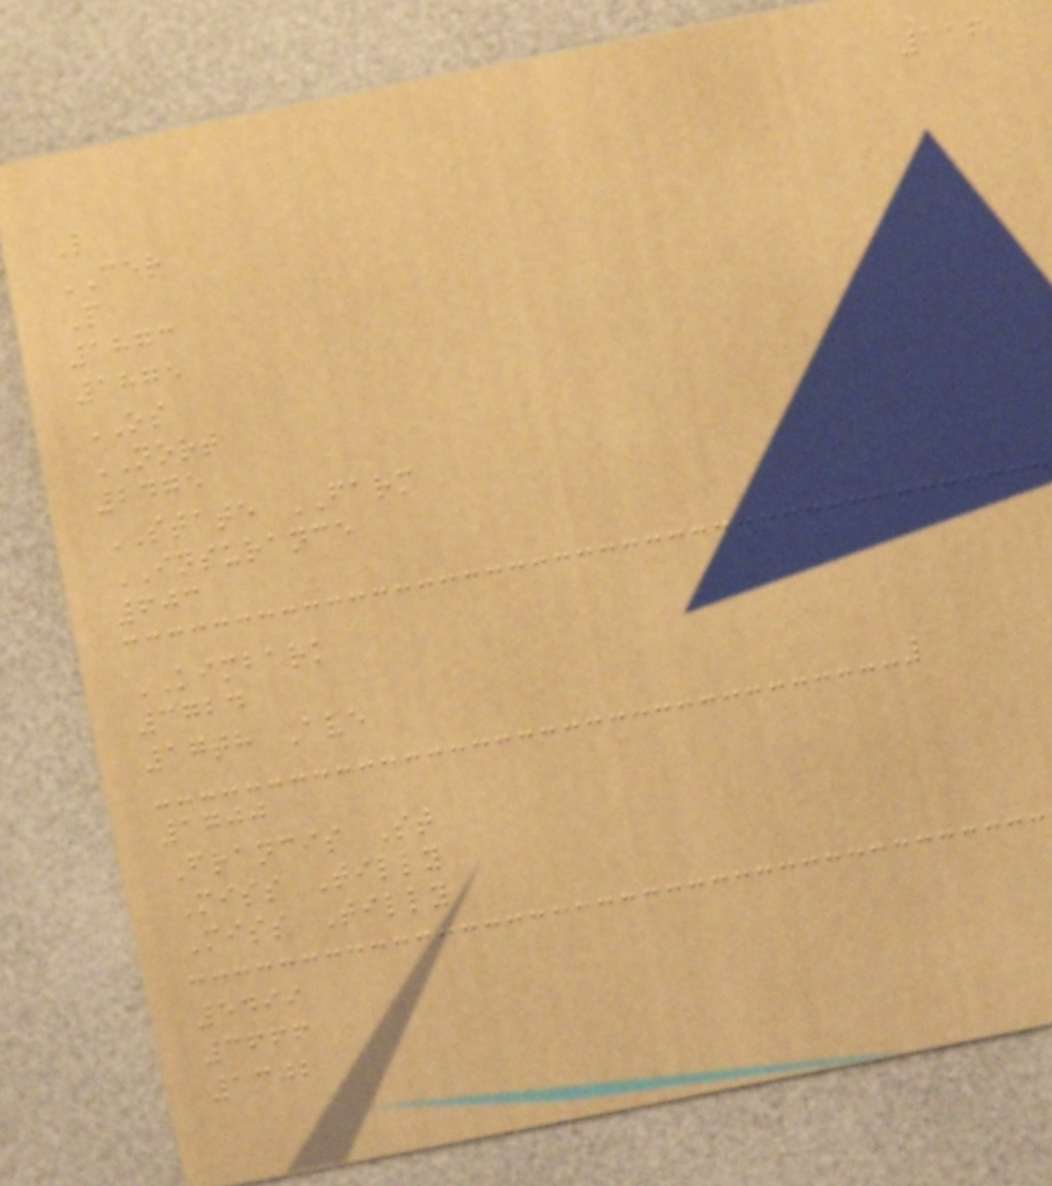116
L
CER
P
1873
1875
OS
NORT
2475
STATE FARM
INSURANCE
603
KIMBARK
3724
17th Ave
1700
Francis St
Miss Tilly
Miss Tilly
5499
3666
1302
